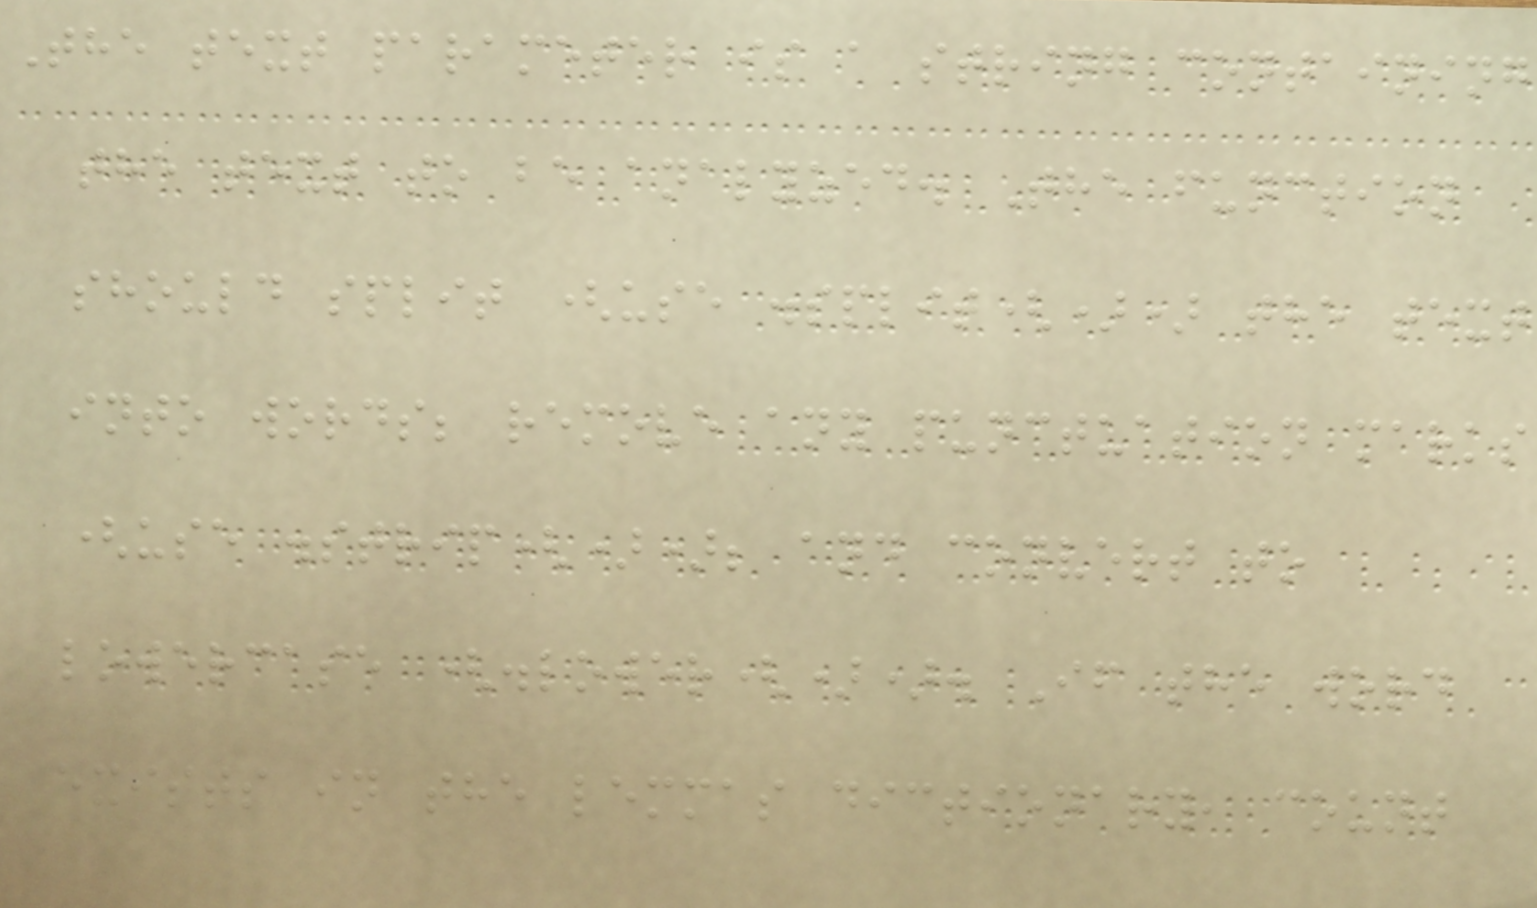The text parameter is a string containing
the text to be analyzed. The function
should split (use .split()) the text
into words; remove any punctuation marks
(use .strip()); and convert to
lowercase (.lower()). If the word
exists in the lemmas dictionary, count
